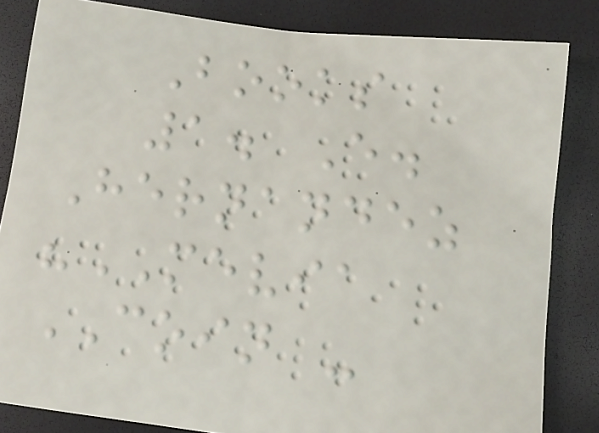Books
1. E.
Hernandez
"MEVIA
COIN -
